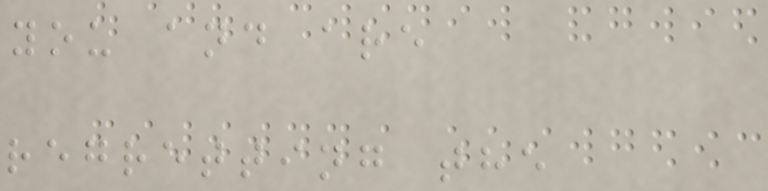you and are
regretting the
